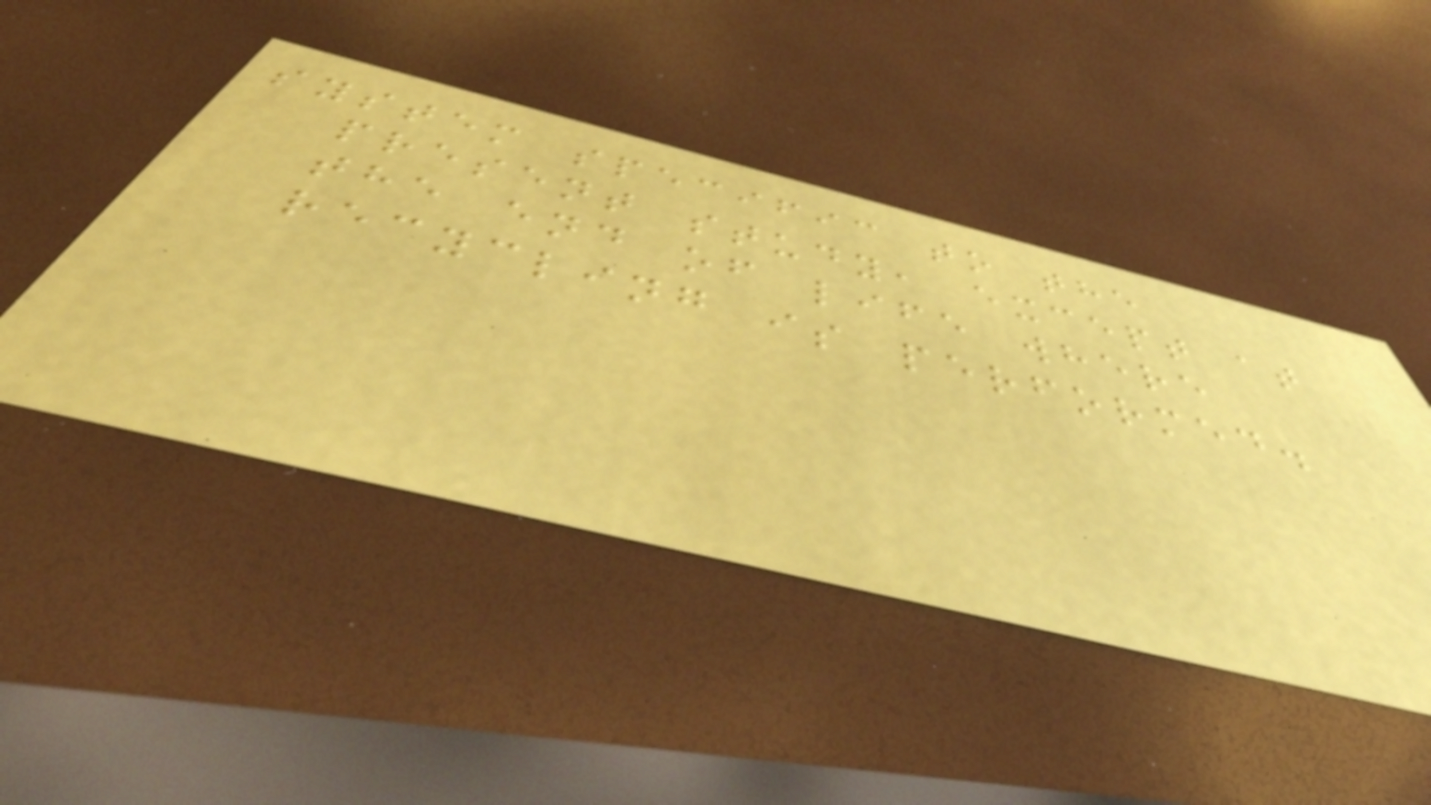system specific to the
present study, except at
the end of life where
recycling is performed.
